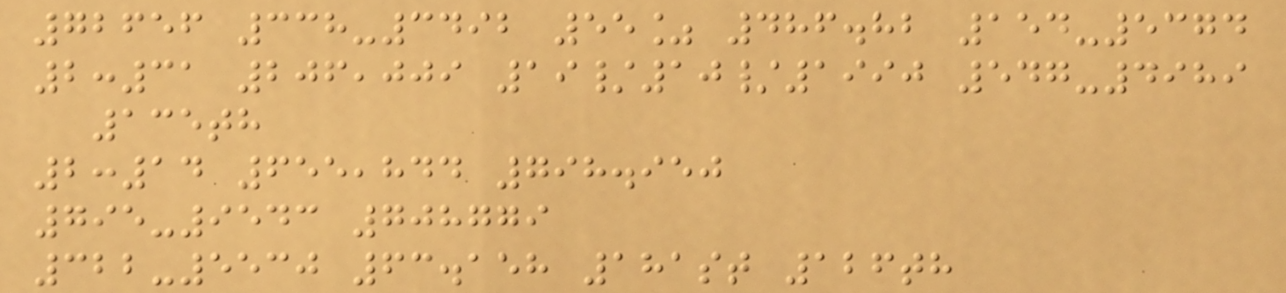72656 338-3492 55% 486.82 154-5374
2:31 206,009 19/10/1990 547-4989
135th
2:14 655,844 798.950
795-9543 708779
322-5530 63.158 181st 126th
